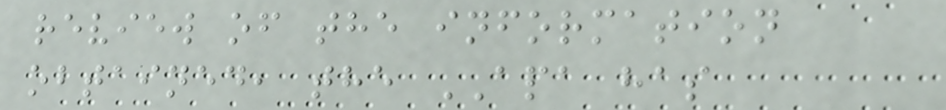review of the information
obtained, the APA has
